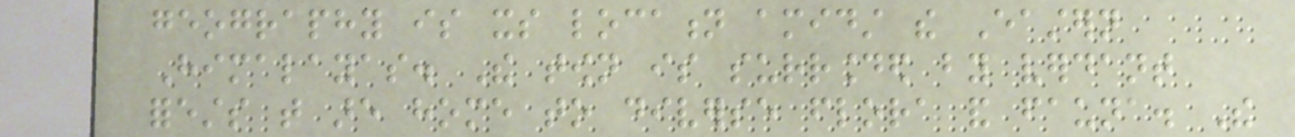geography is its location amidst the Eastern
Himalayas. The town is surrounded by verdant
forests that are home to diverse flora and fauna. The
